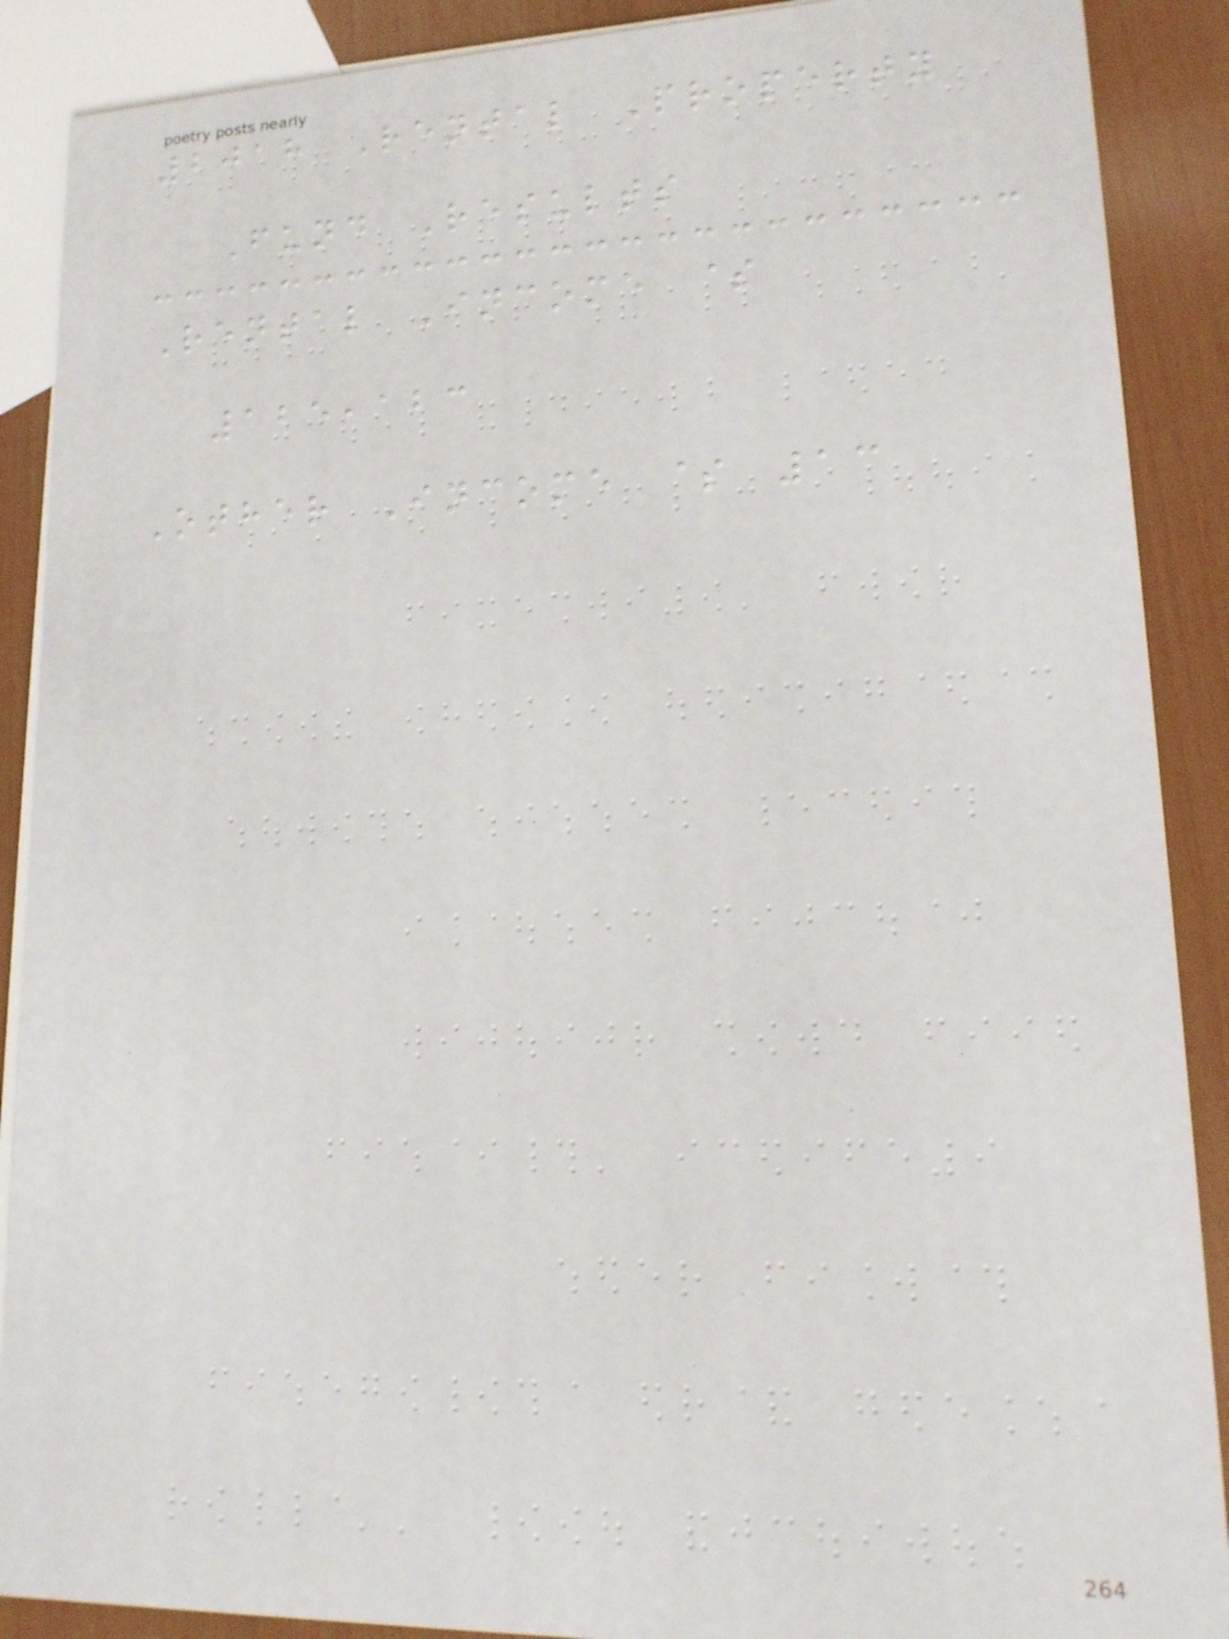2018 Rental Property
Fund Results
Rental Income $
125,123
Other Income $ 13
